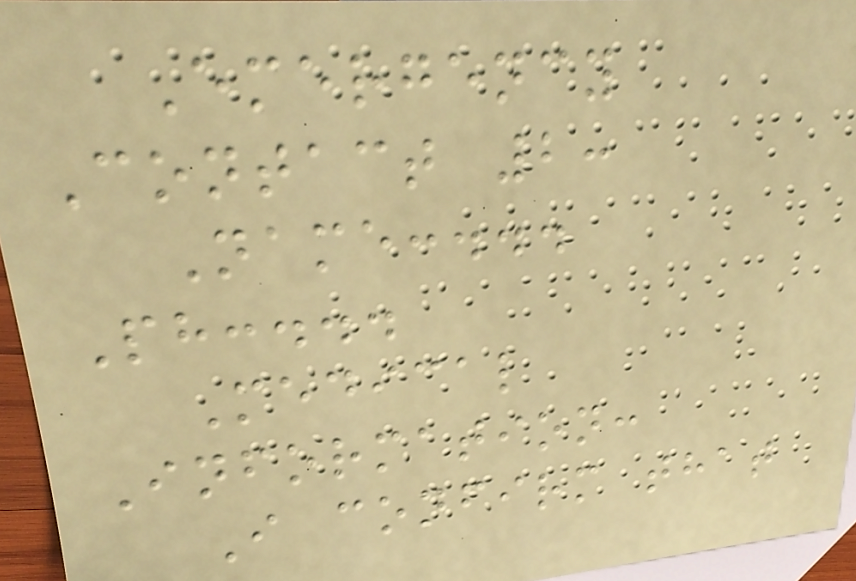Emergency
Contact 2:
Name:...
Ph:...
Medical
Information:
I confirm that
